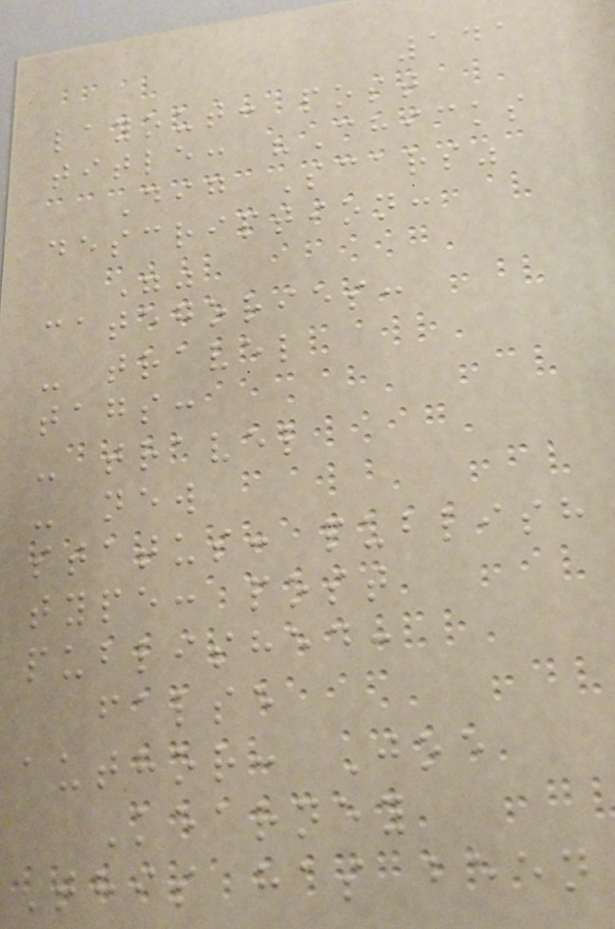141
layout: post
title: "Chicks
Dig Scars"
description:
""
categories:
- travel
tags:
- travel
- new
status: publish
type: post
published:
false
author: Joe
Kearney
This has been
